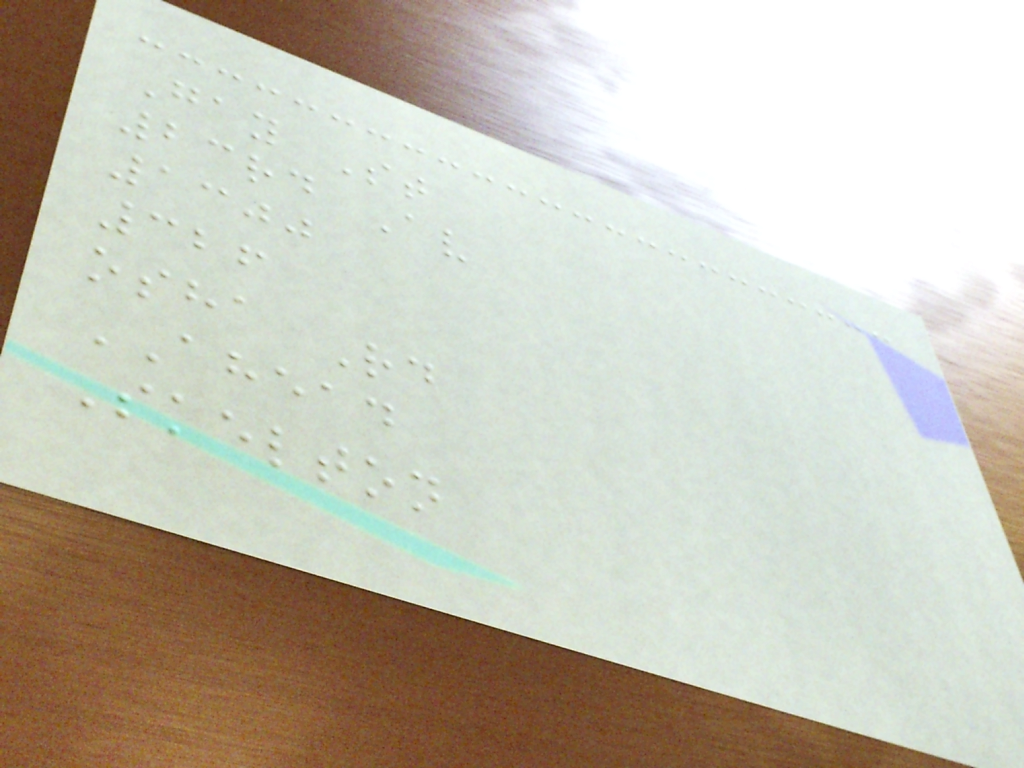Gay St
23rd Av
1300
326
osha Rd
AHEAD
Skelton
